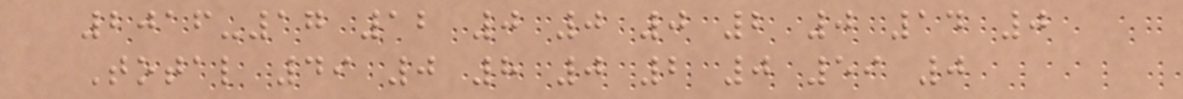2016-17 12 0 0 0 2 0 14 0
Total 49 0 8 0 2 0 59 0
